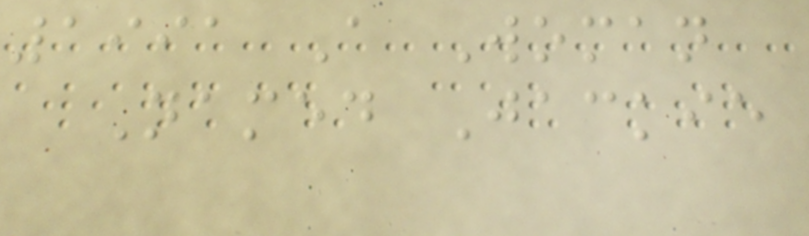1991 A Woman
Named Jackie
